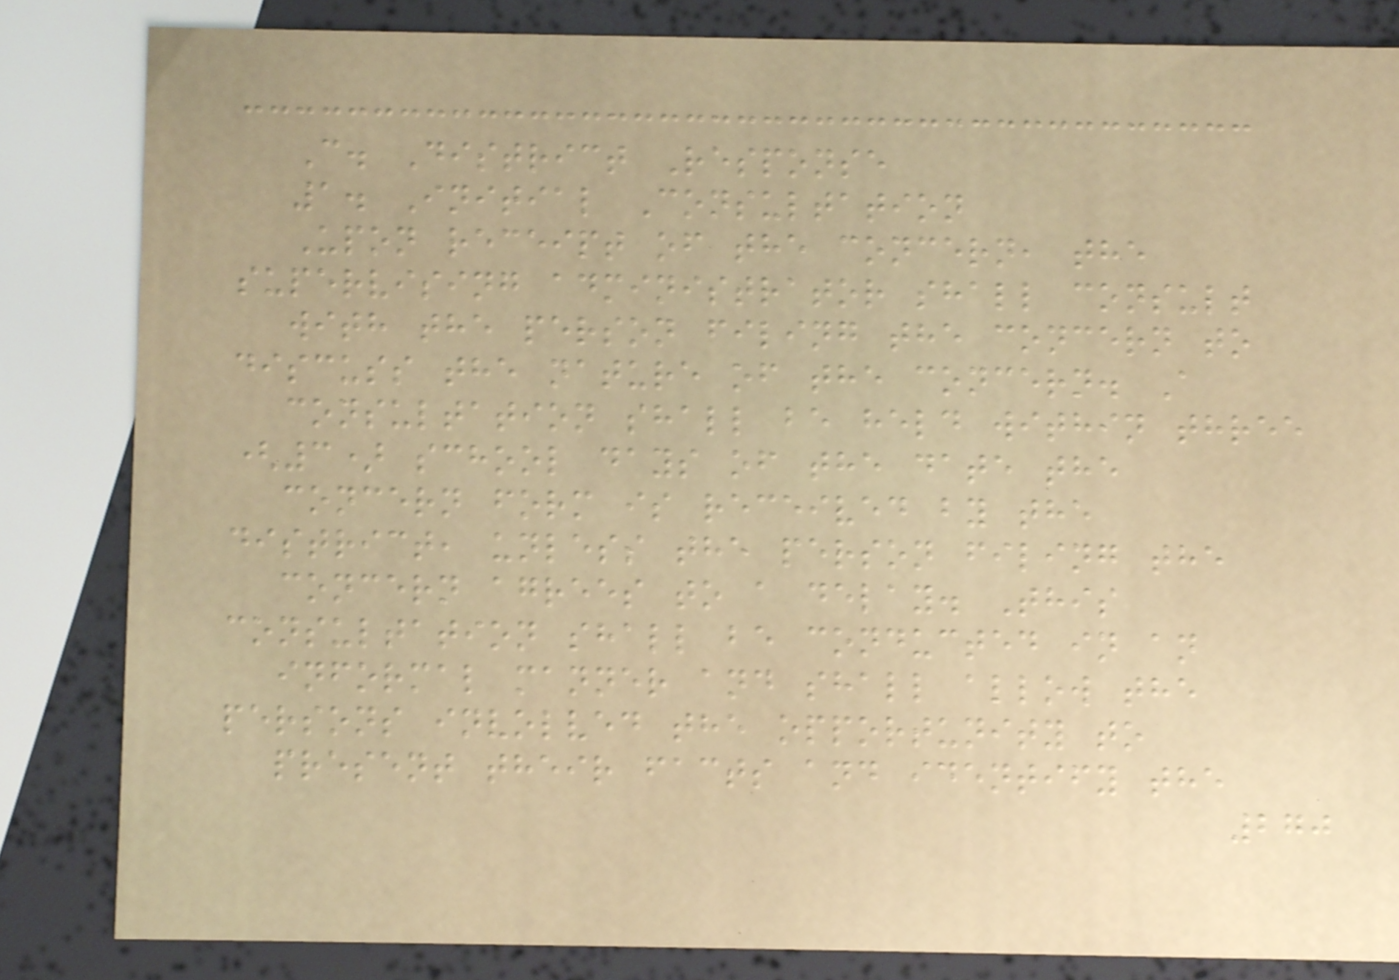C. District Response
1. Initial Consultation
Upon receipt of the concern, the
supervising administrator shall consult
with the person filing the concern to
discuss the nature of the concern. A
consultation shall be held within three
(3) school days of the date the
concern form is received by the
district, unless the person filing the
concern agrees to a delay. This
consultation shall be conducted in an
informal manner and shall allow the
persons involved the opportunity to
present their facts and identify the
270
